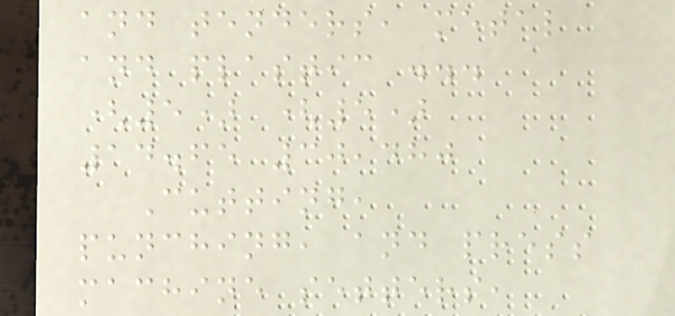and tenders, metal
and plastic ...
(5) (5)
14.65 30,480
Cutting,
punching, and press
machine setters,
